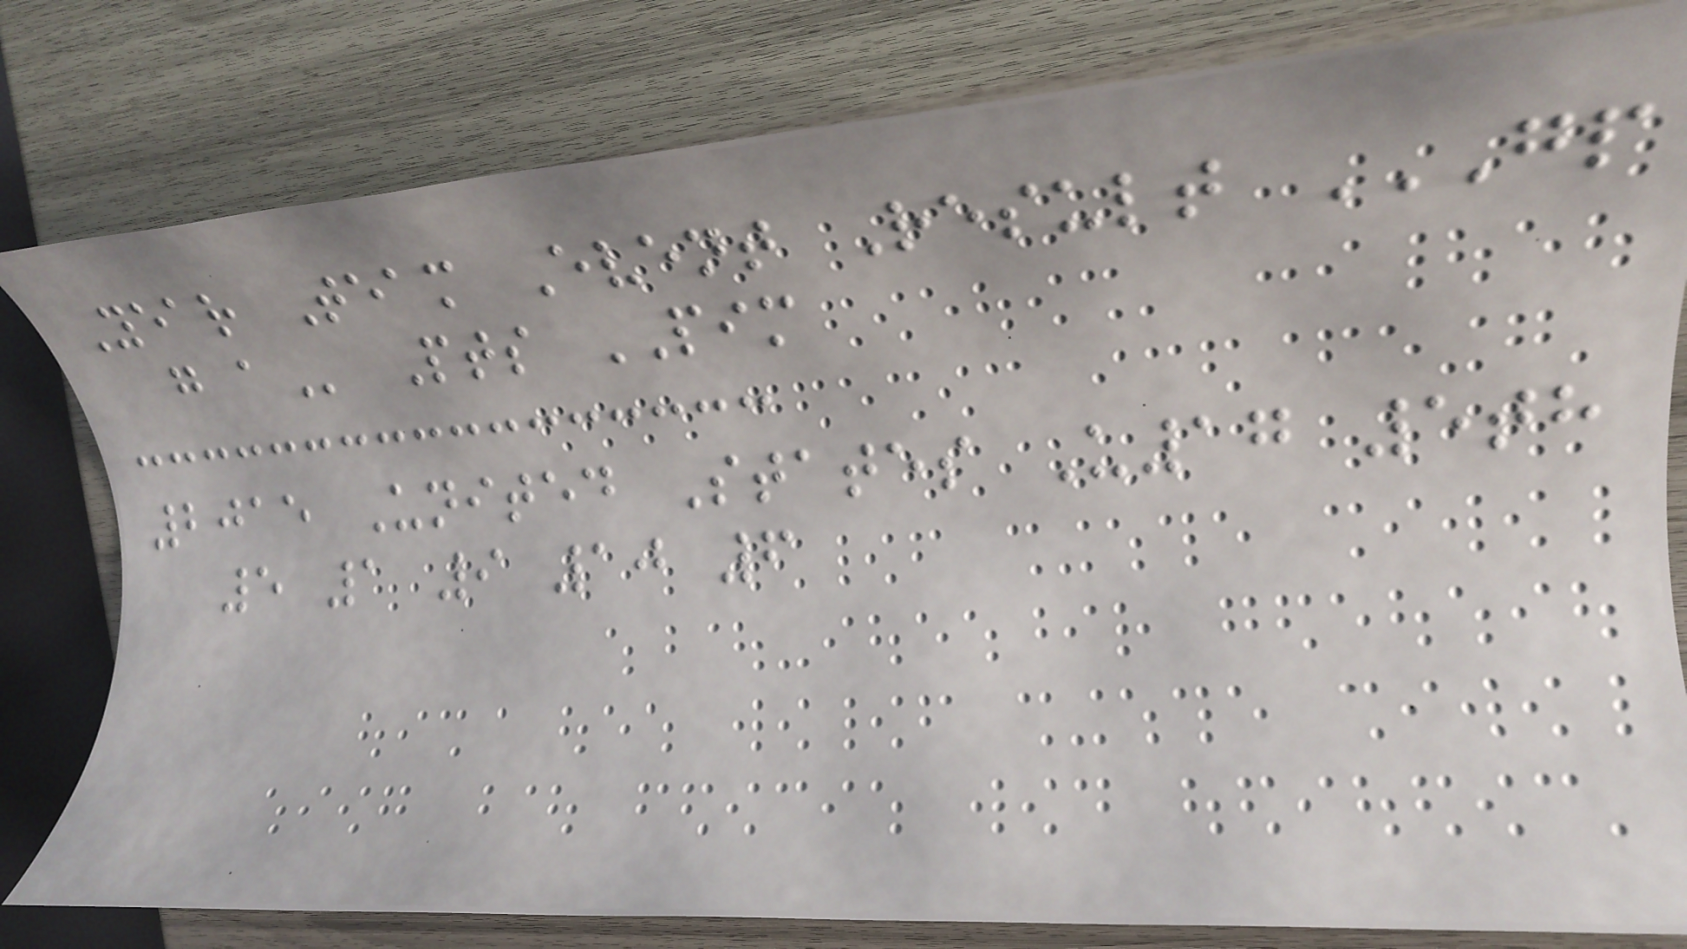Year Team Event Result GP
G A Pts PIM
2015 United States U17 5th
5 1 9 10 6
